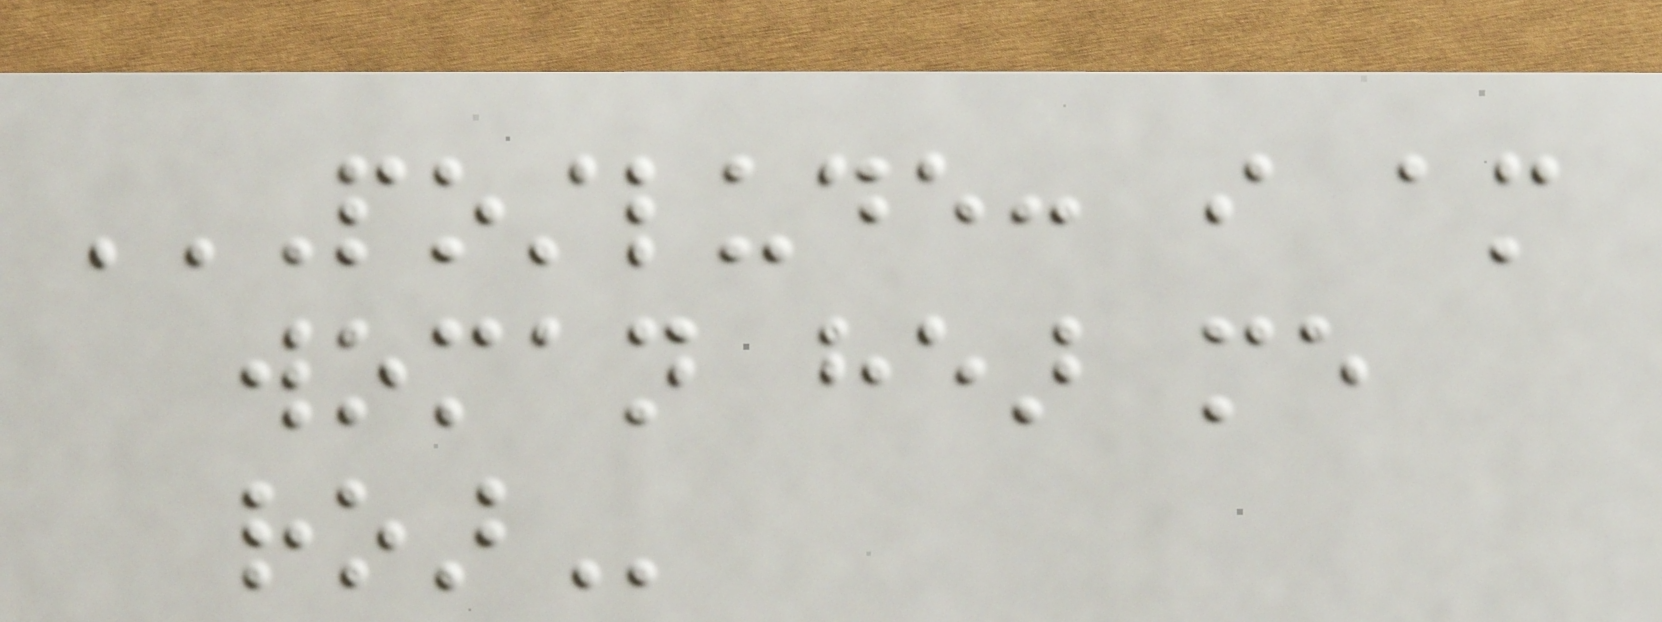POSTLUDE: I AM
WOMAN HEAR ME
ROAR
